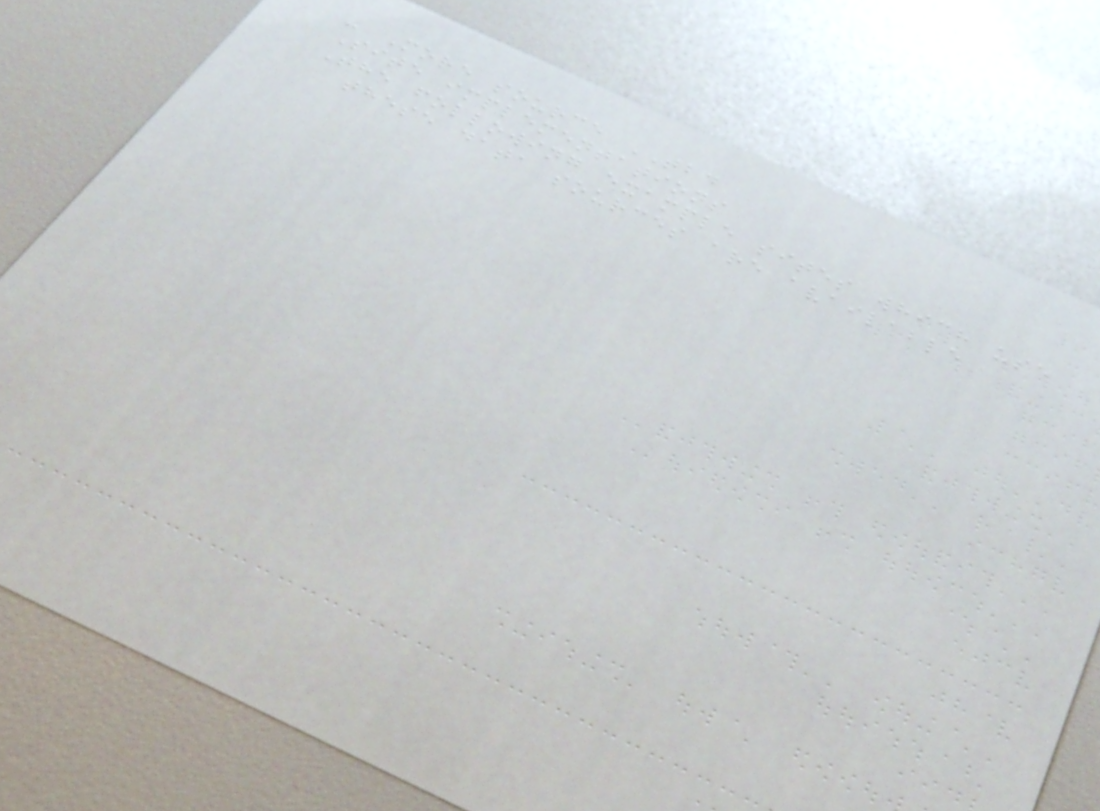- More source TBD
Site implementations
The following example sites which use
these data sources are available
